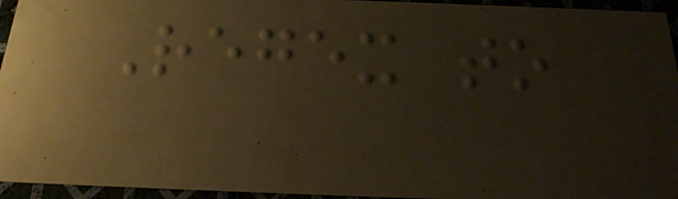Regex to
